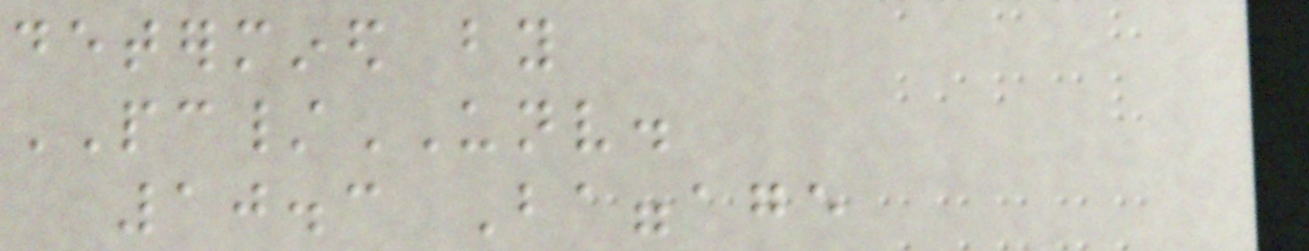determined by
PC/UNV.
10.3 Baggage
